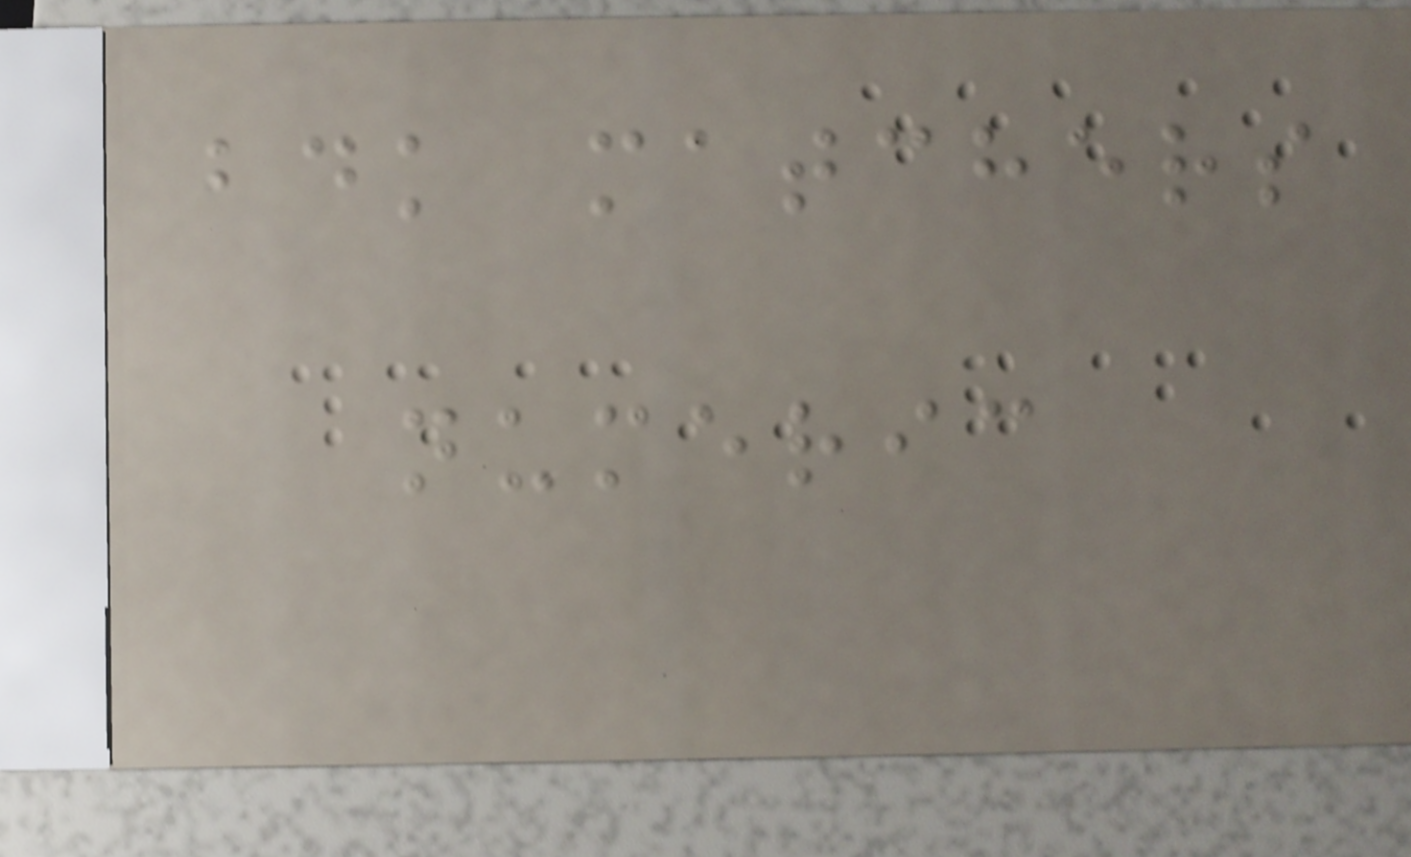bdk matchers
numeric
